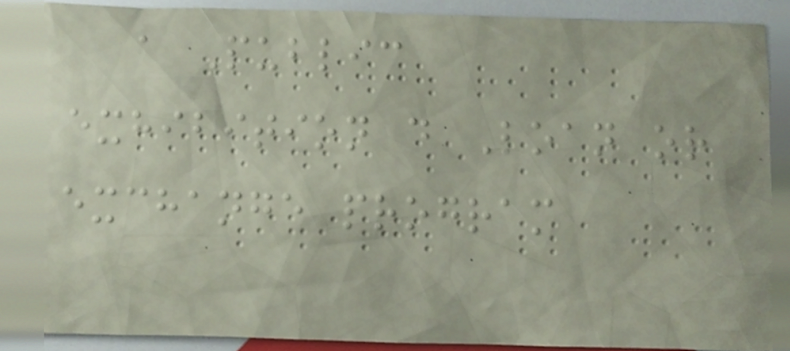a Public
exhibition d Loan or
exchange program
